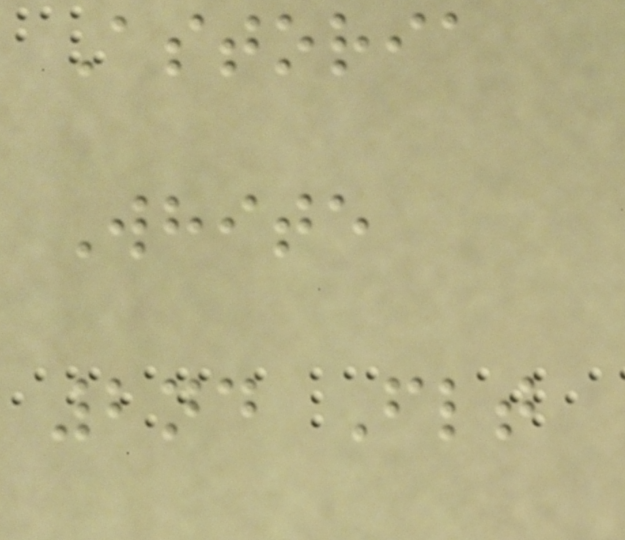Astoria
White
2nd Flt
